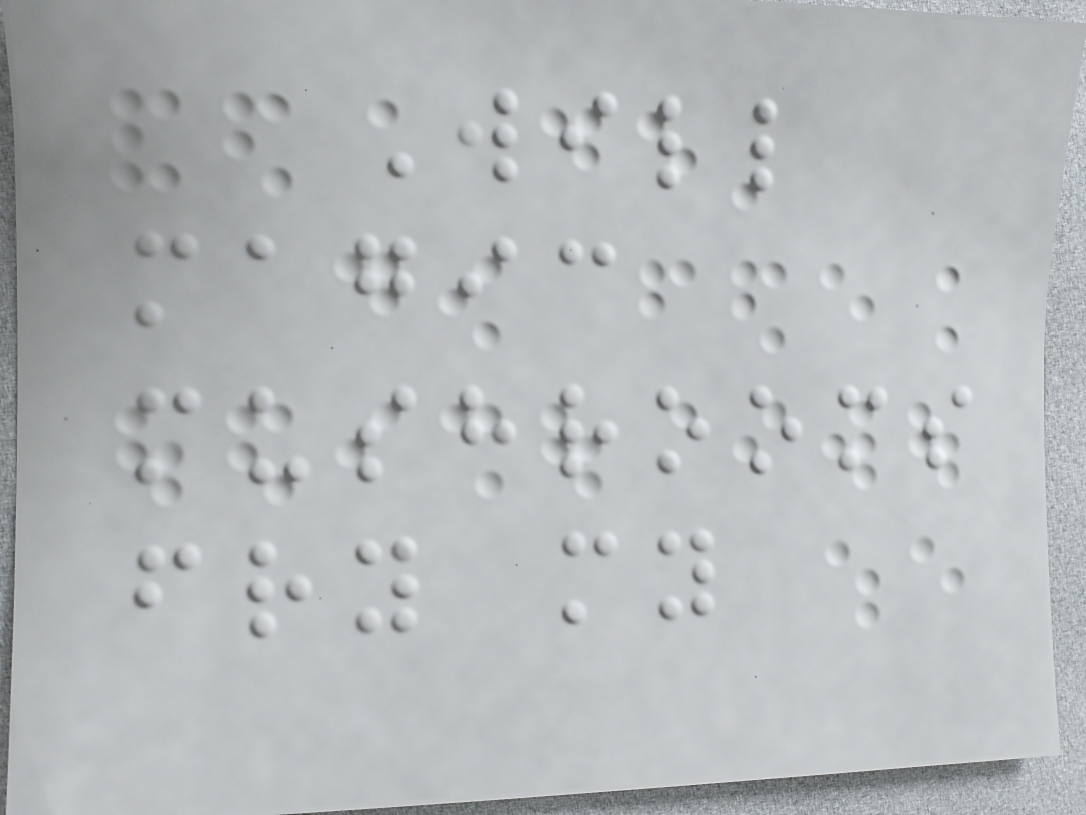Will
magic
mushrooms
fry my
